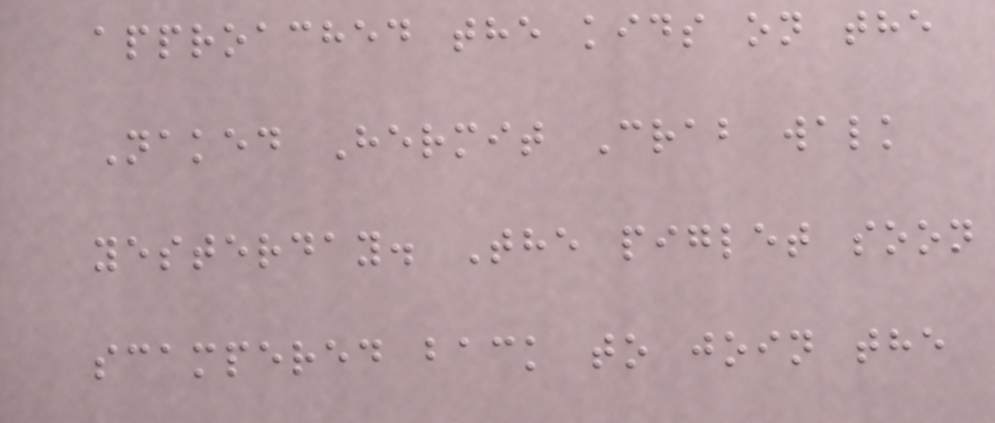approached the kids on the
Naked Hermit Crab walk
yesterday. The piglet soon
scampered back to join the
